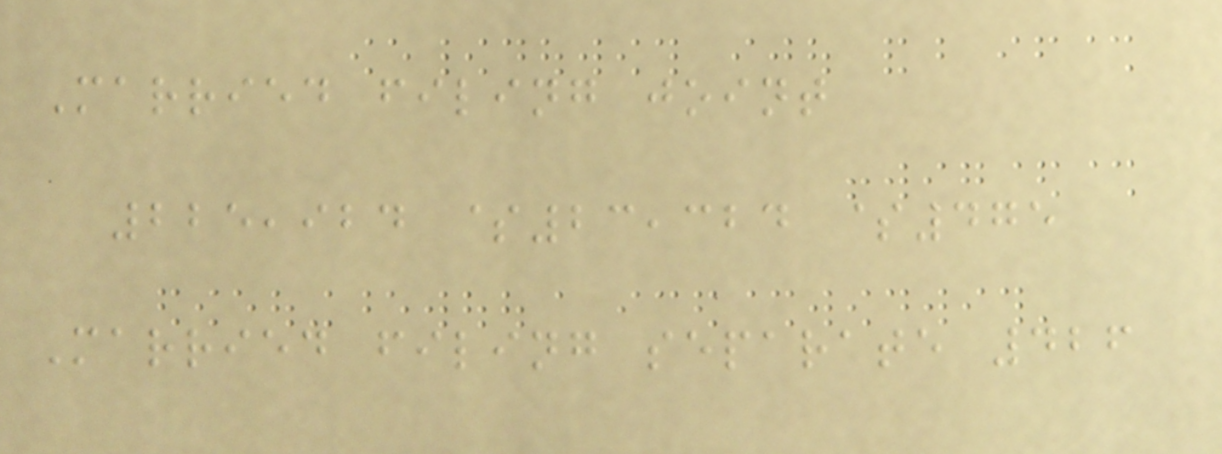Married filing joint
225,924 $23,324 $475
Married filing separate 426
